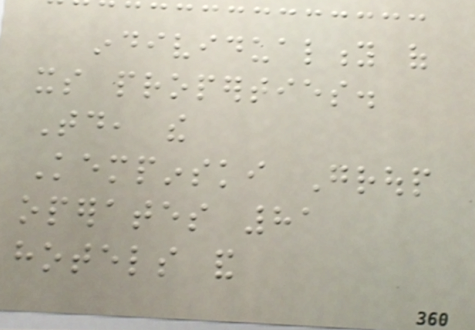individuality of
its properties.
Today, the
Kempinski Group
operates 81
hotels and
